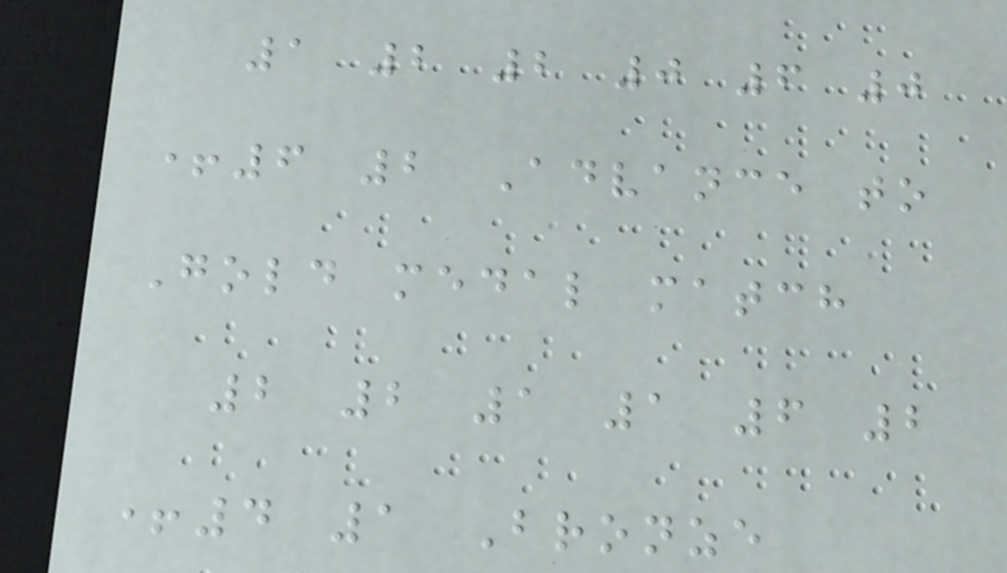1 2 2 0 6 0
+6 2 Advance to
Gold medal match
2 2 1 1 6 2
+4 1 Bronze
